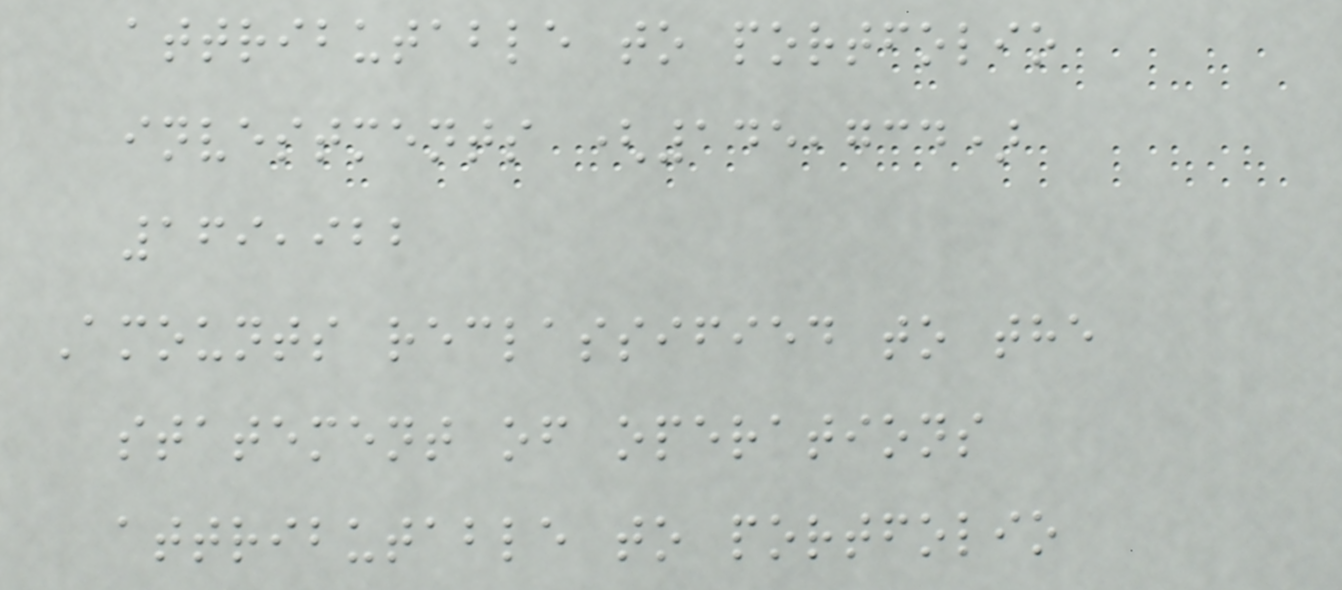attributable to portfolio
investments (145,734)
169,922
Amounts reclassified to the
statement of operations
attributable to portfolio
